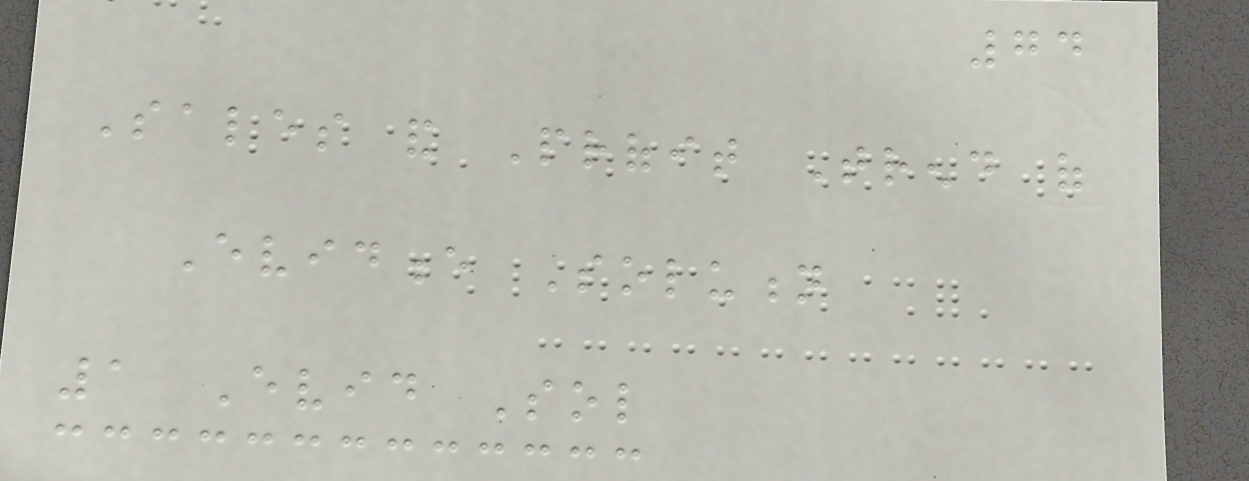74
Sales and Profit Trend of
Evidence Solution
1 Evid Sol
